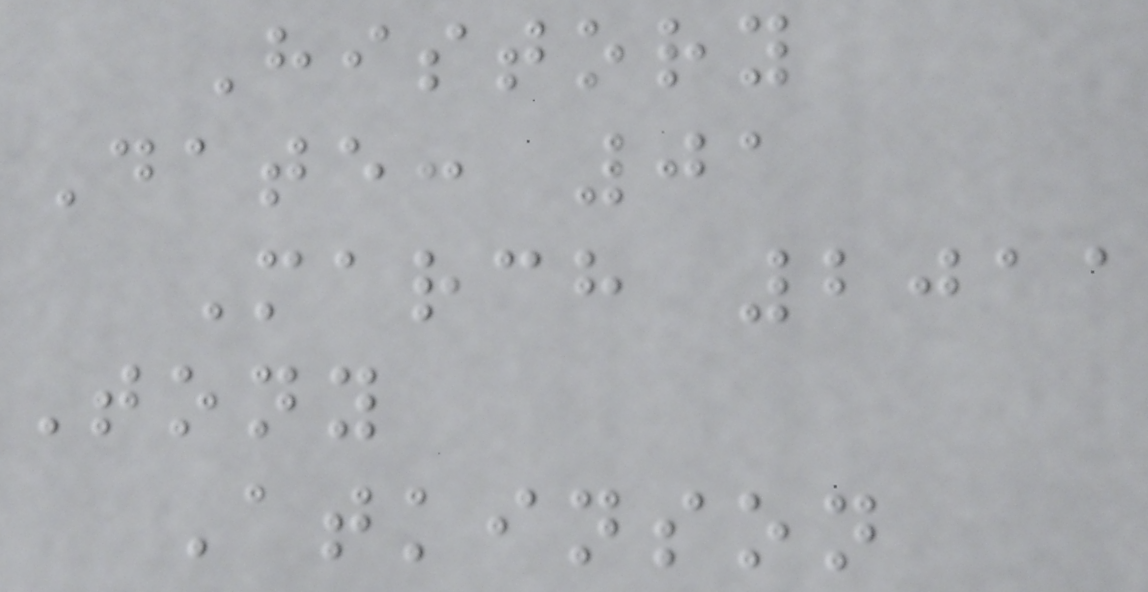History
Date: 01
March 2011
Tony
Atkinson
